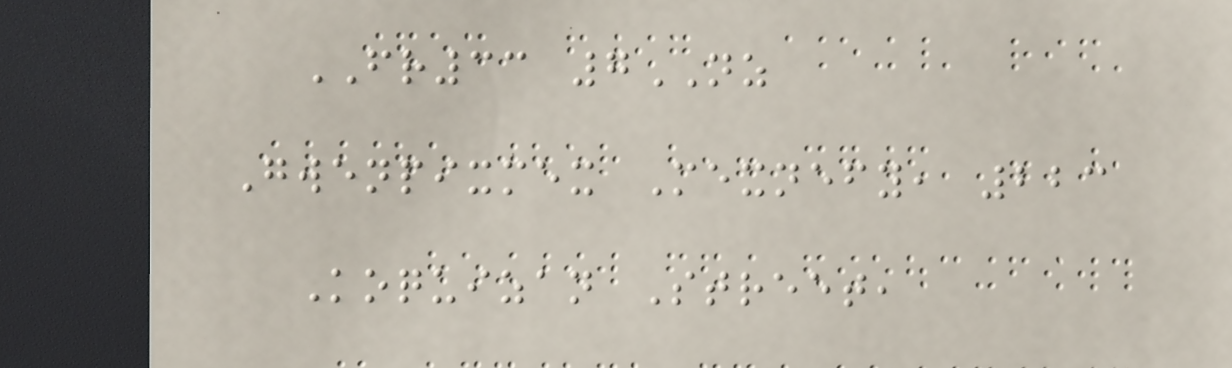FR33 7NZ
Gwenpixmex Mexnefy, 223
Koquizan Street,
